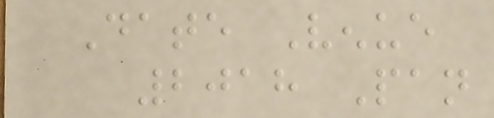Date Venue
2018 Pan
